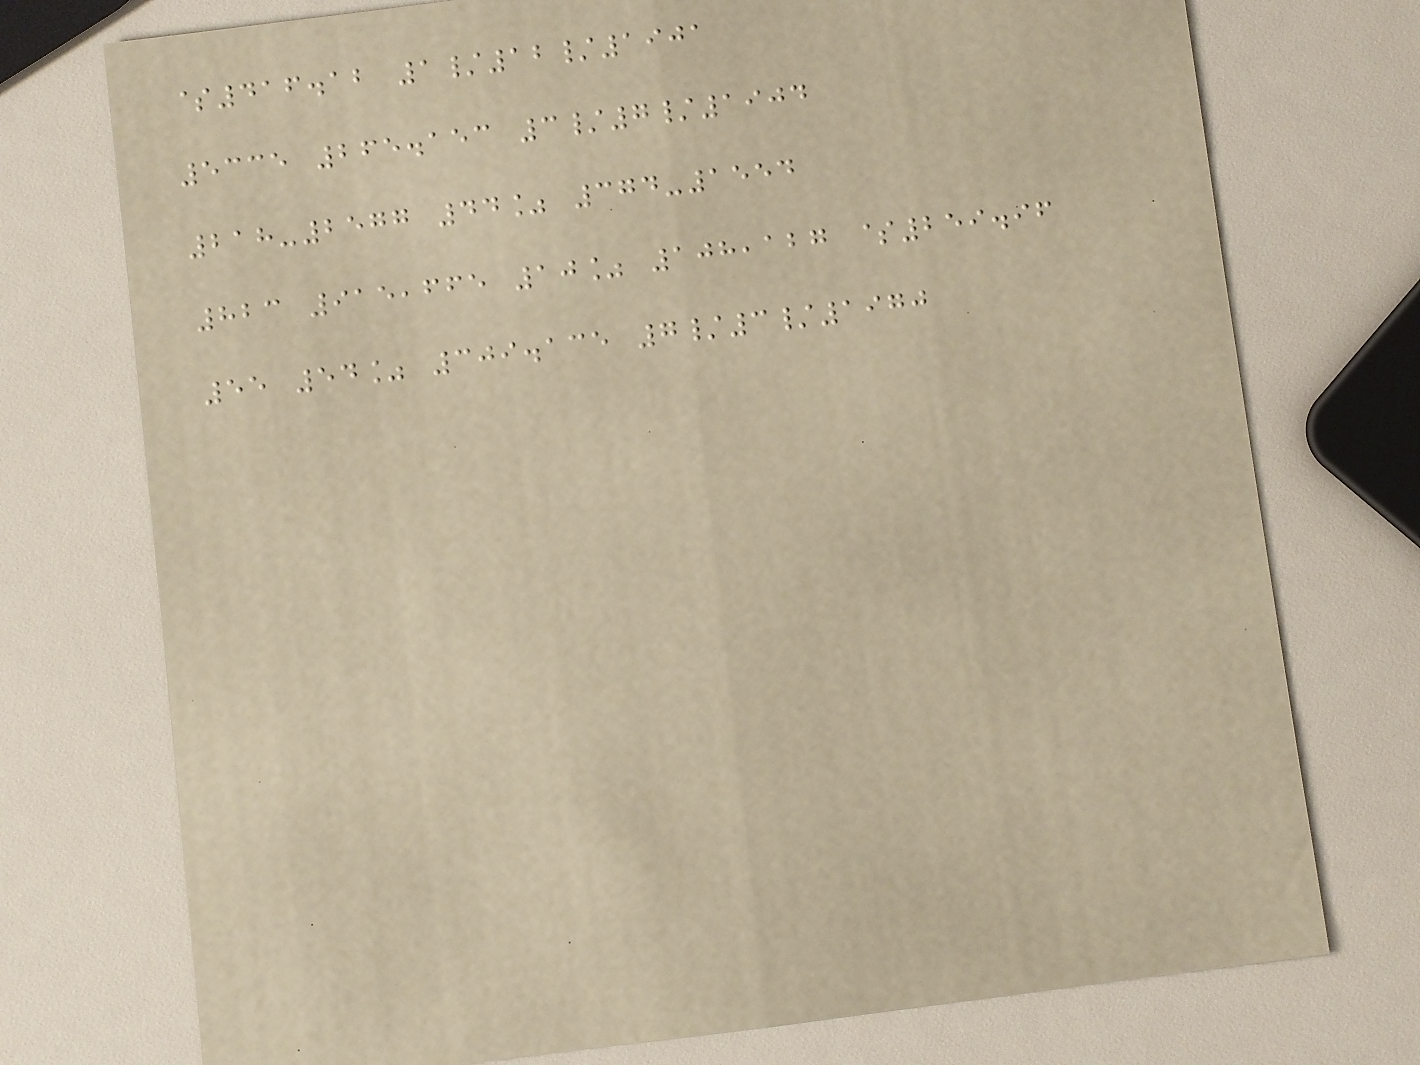$416.12 1/12/1901
5335 265.153 3/7/1904
218-2577 44% 374-1554
823 915,665 10% 108,127 $259.96
55 54% 309.135 7/3/1970
